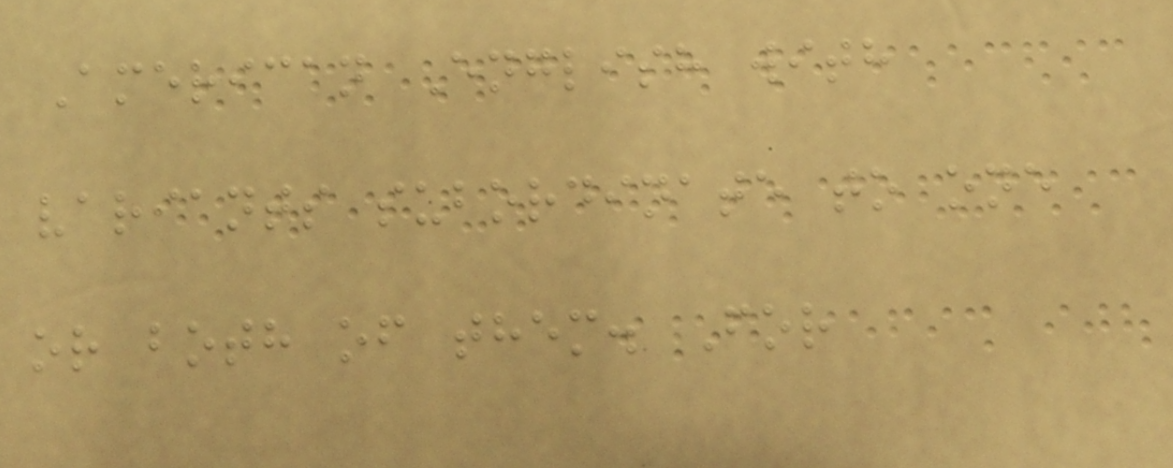American English with
variants subordinate to one
or both of them. For
